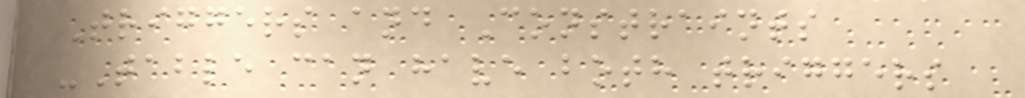Triggers and Constraints
-Table can have both triggers
